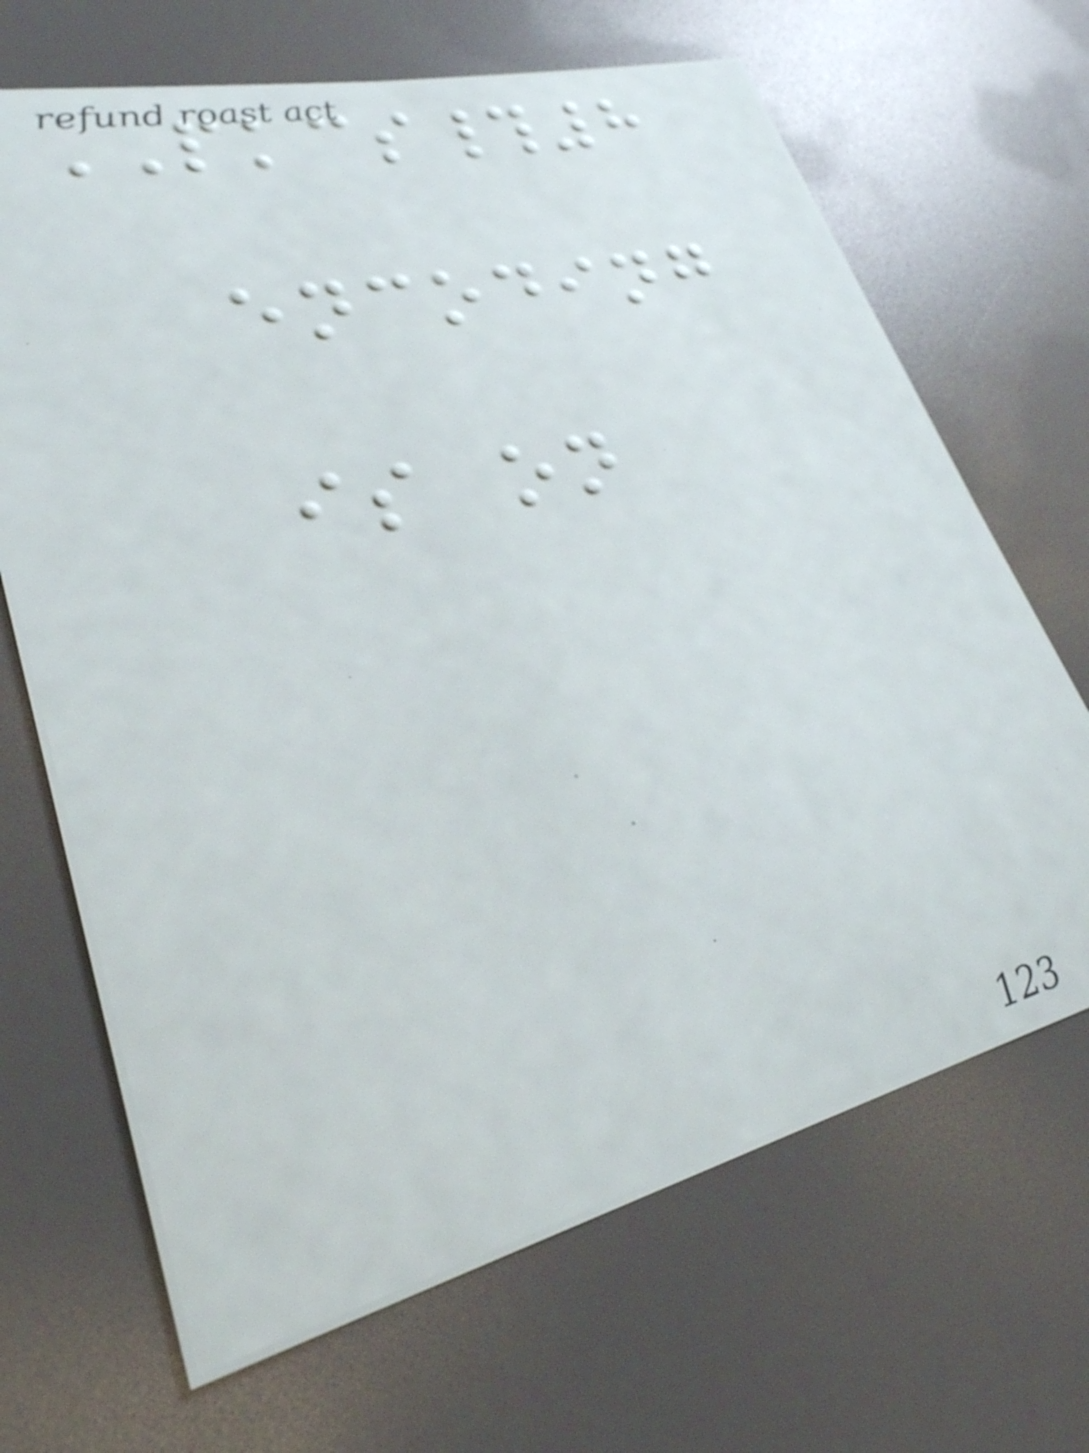PKCS#8
encoding
is on
